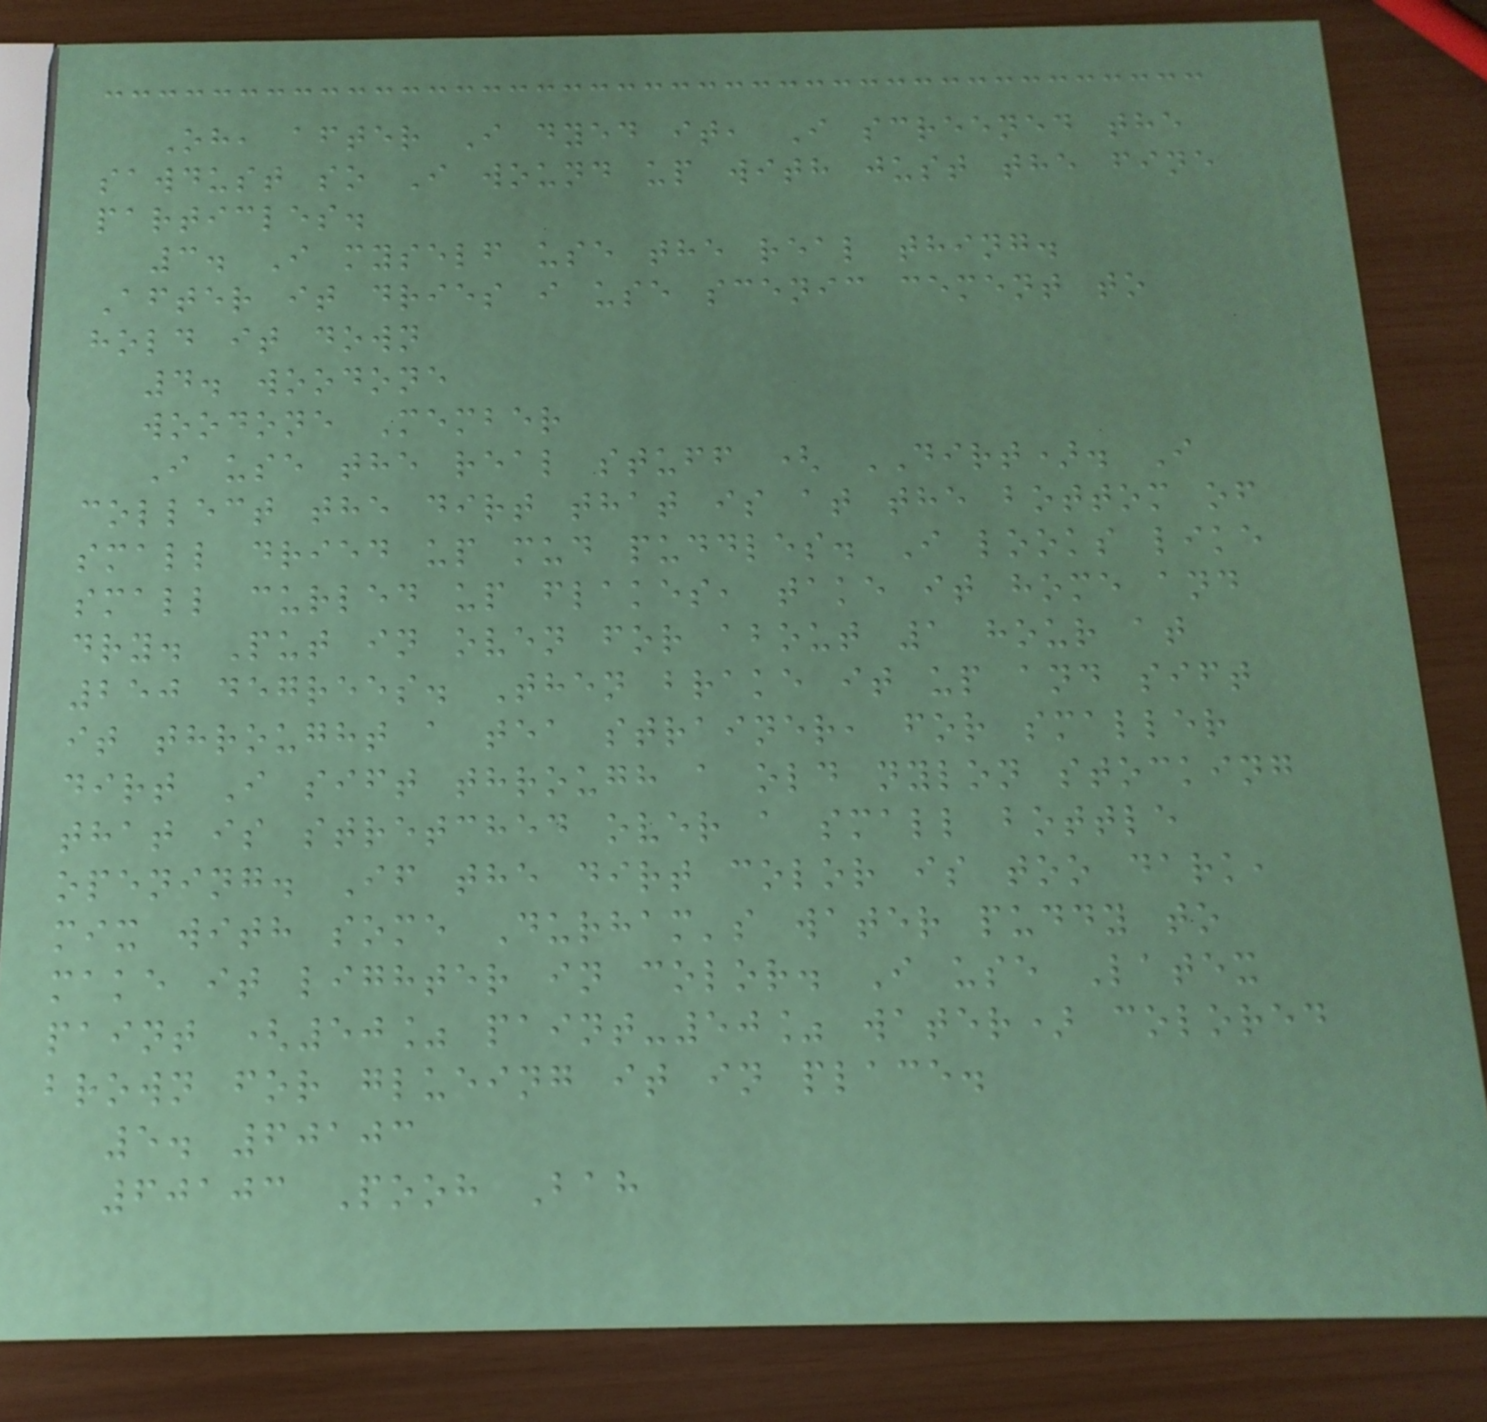Oh, after I dyed it, I screened the
sawdust so I wound up with just the fine
particles.
3. I myself use the real thing.
After it dries i use scenic cement to
hold it down
4. woodone
woodone Member
I use the real stuff ( DIRT). I
collect the dirt that is at the bottom of
small dried up mud puddles. I looks like
small curled up flakes, take it home and
dry. Put in oven for about 1 hour at
250 degrees. Then brake it up and sift
it throught a tea strainer, for smaller
dirt I sift through a old nylon stocking
that is stretched over a small bottle
opening. If the dirt color is too dark,
mix with some Durham's water puddy to
make it lighter in color. I use Latex
paint (50% paint-50% water) colored
brown for glueing it in place.
5. 60103
60103 Pooh Bah
